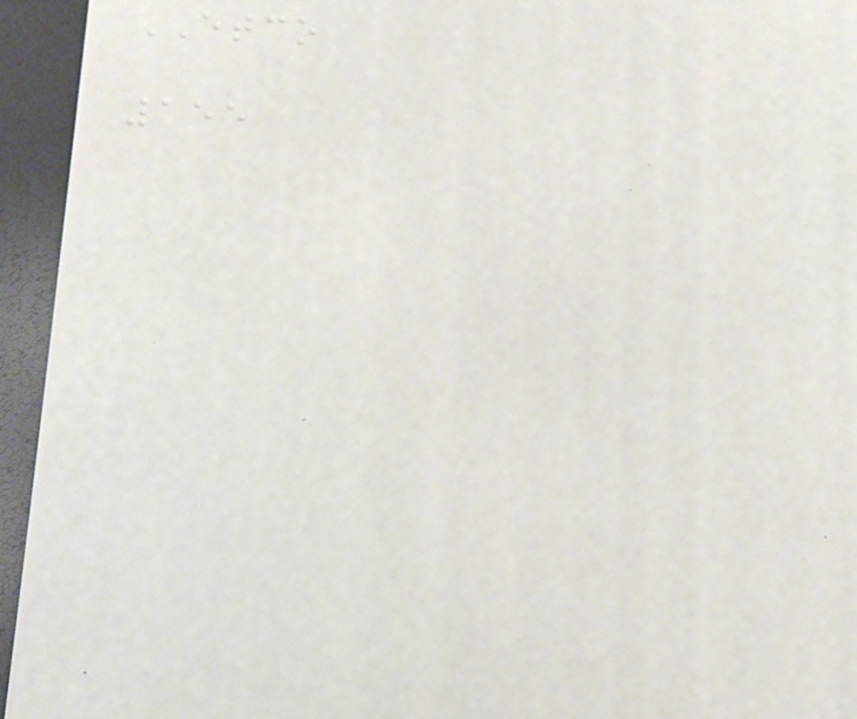ETCO
155
